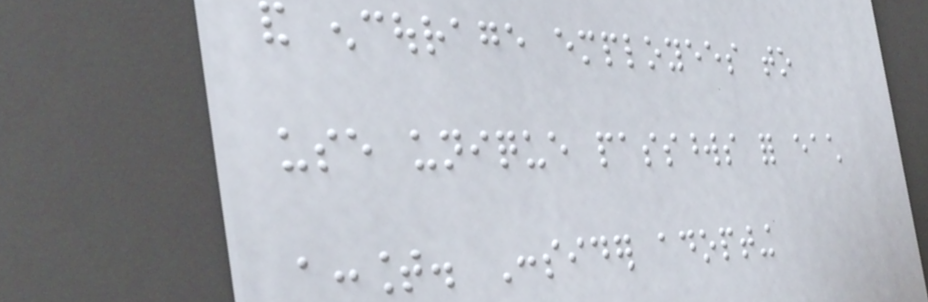and encourage employees to
use unique passwords for each
account. Consider adopting
